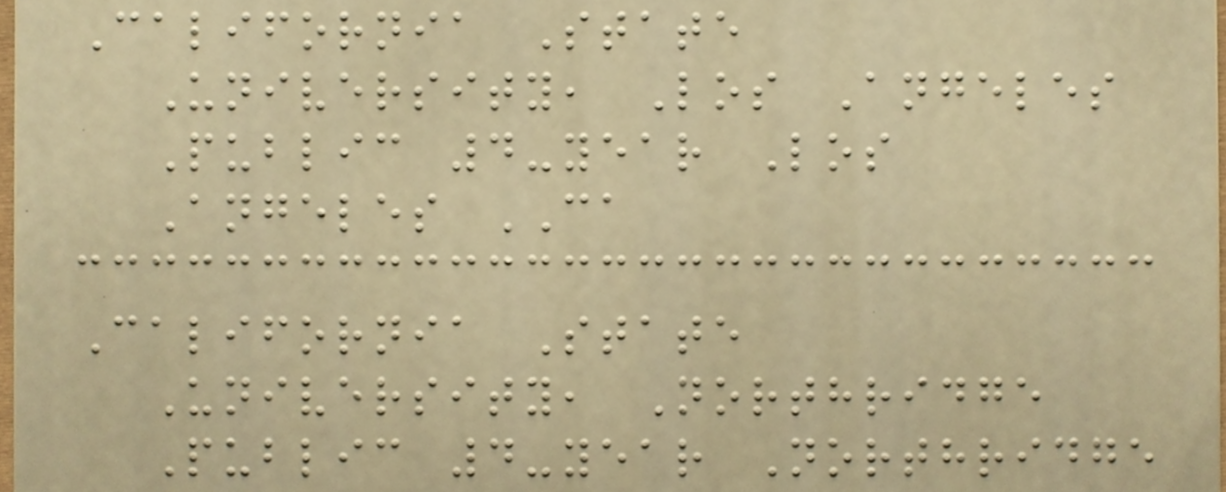California State
University, Los Angeles
Public 4-year Los
Angeles CA
California State
University, Northridge
Public 4-year Northridge
